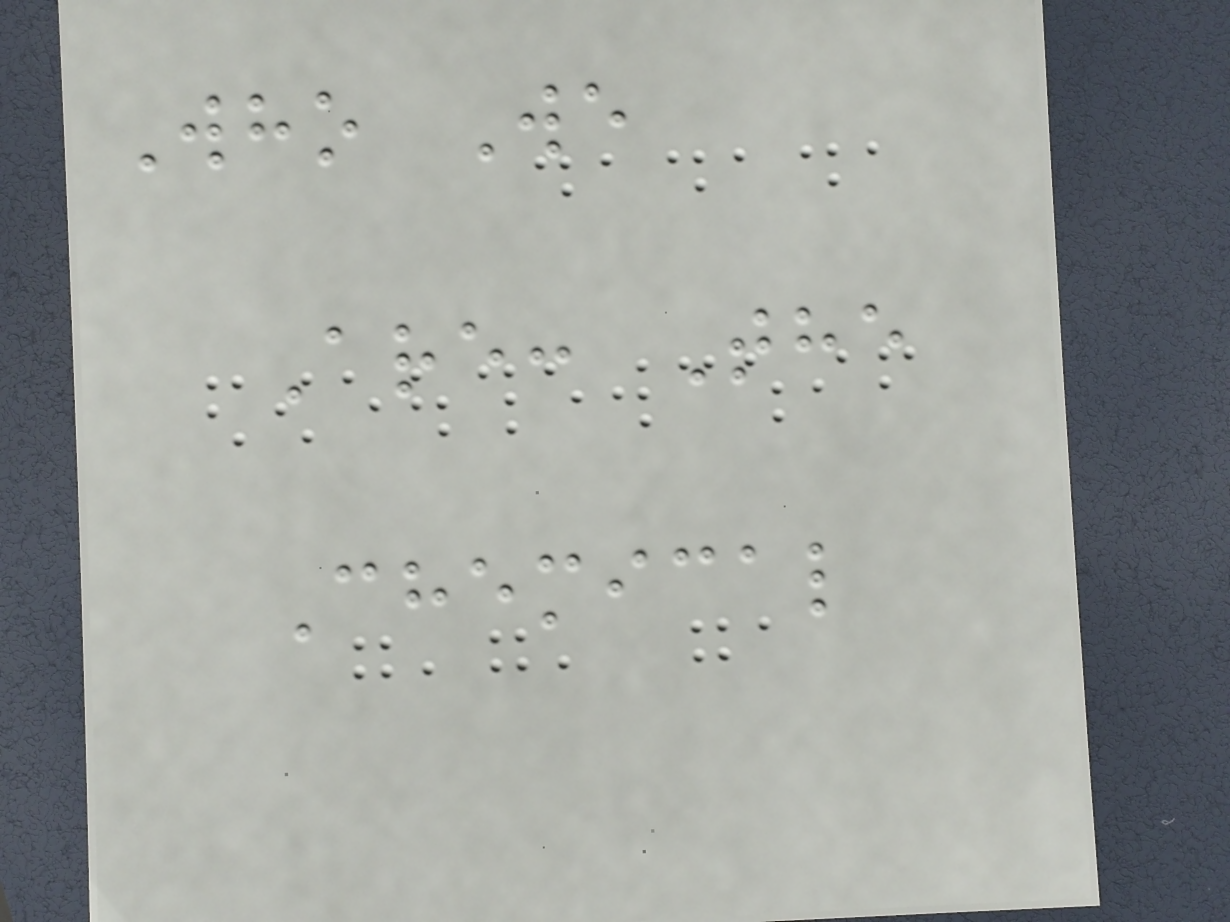Who We
Are: The
Chemical
